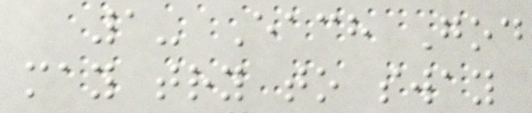1- Each God
may try to sway
